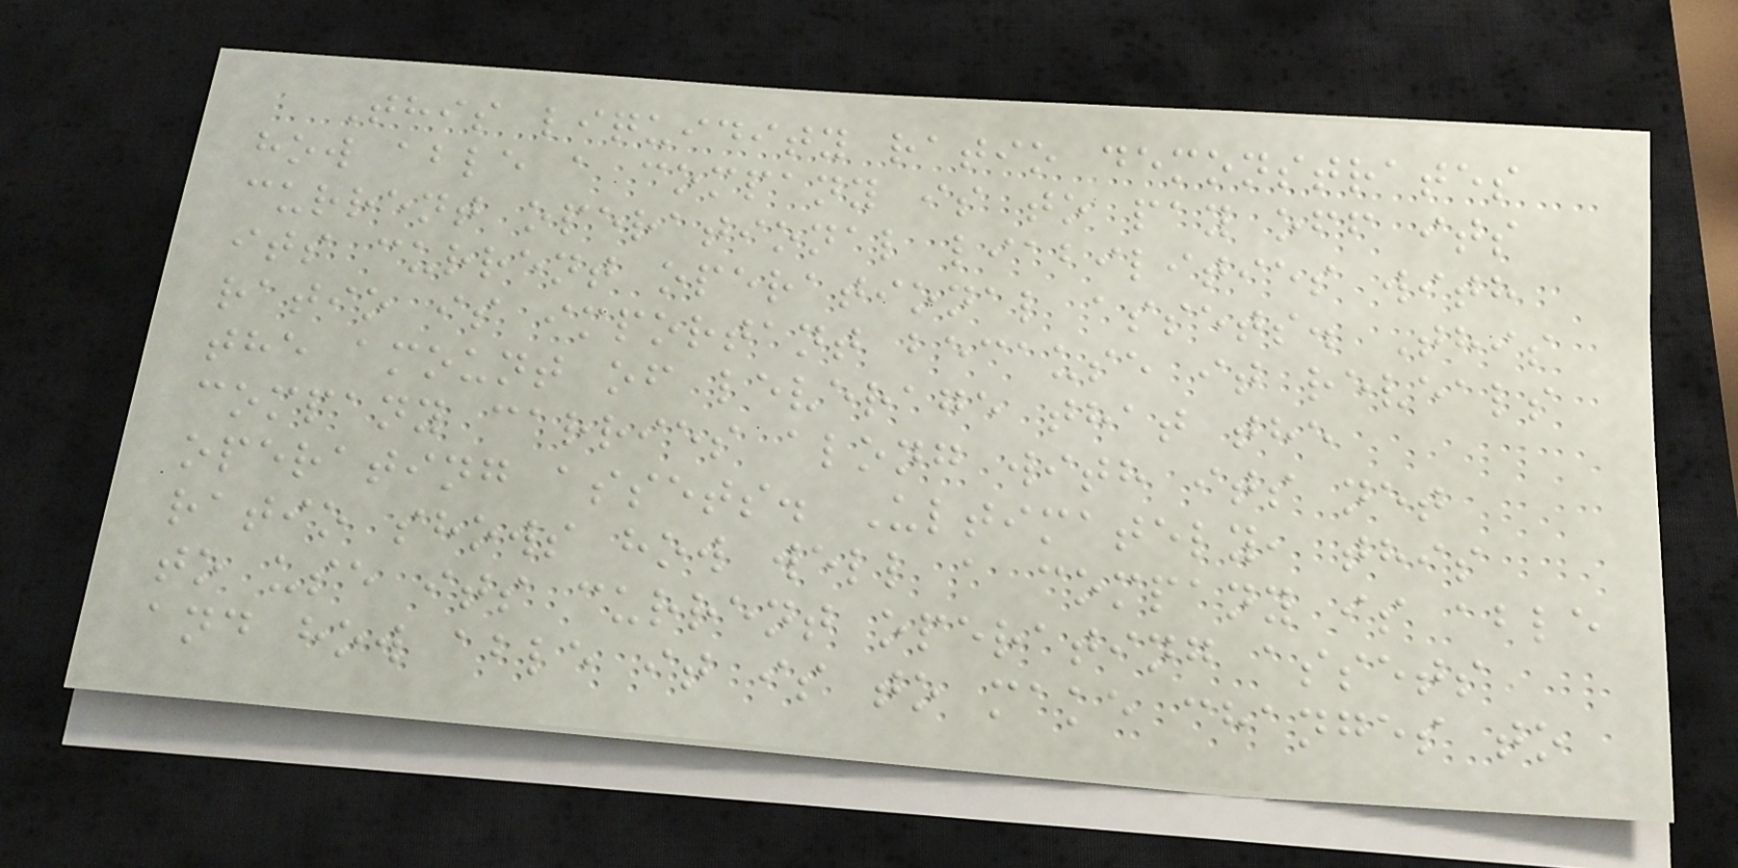This liquidity ratio demonstrates
how able a company is to pay off its
current operational liabilities with
its current operational assets. This
ratio is important because it reveals
the amount of leverage that the
company carries along with its net
operating assets. Ultimately, this
ratio shows how well a company is able
to use its current operating assets
and how able it is to make changes to
